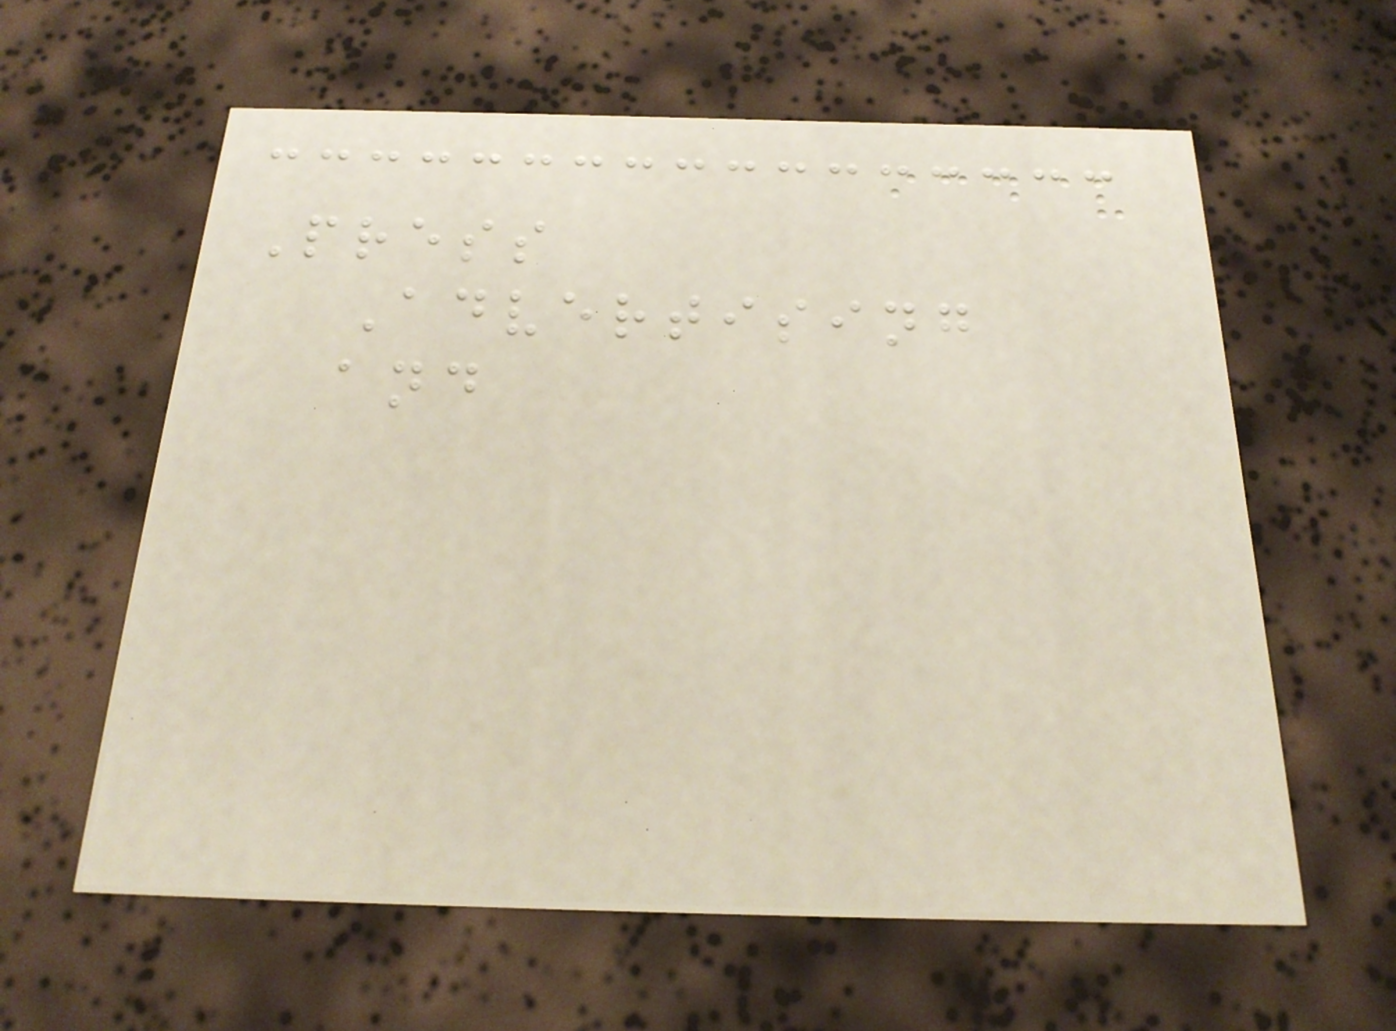Press
Advertising
and
